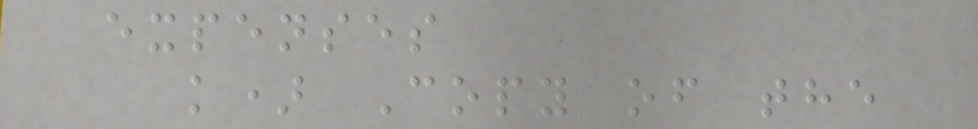expenses
k) Copy of the
